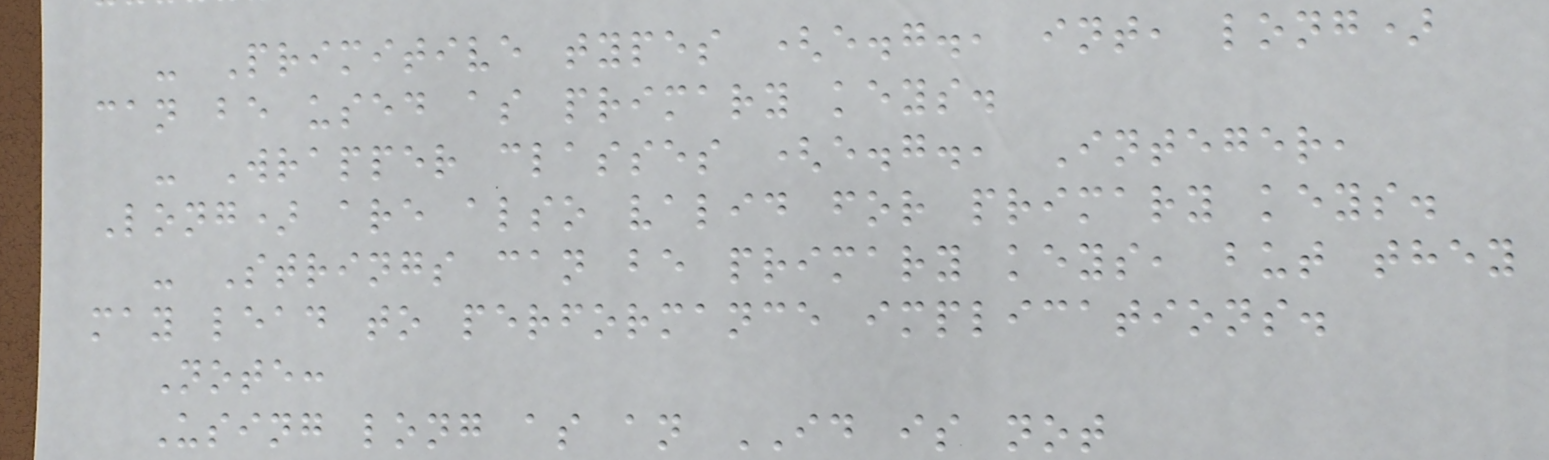- Primitive types (e.g., int, long)
can be used as primary keys.
- Wrapper classes (e.g., Integer,
Long) are also valid for primary keys.
- Strings can be primary keys, but they
may lead to performance implications.
Note:
Using long as an ID is not
